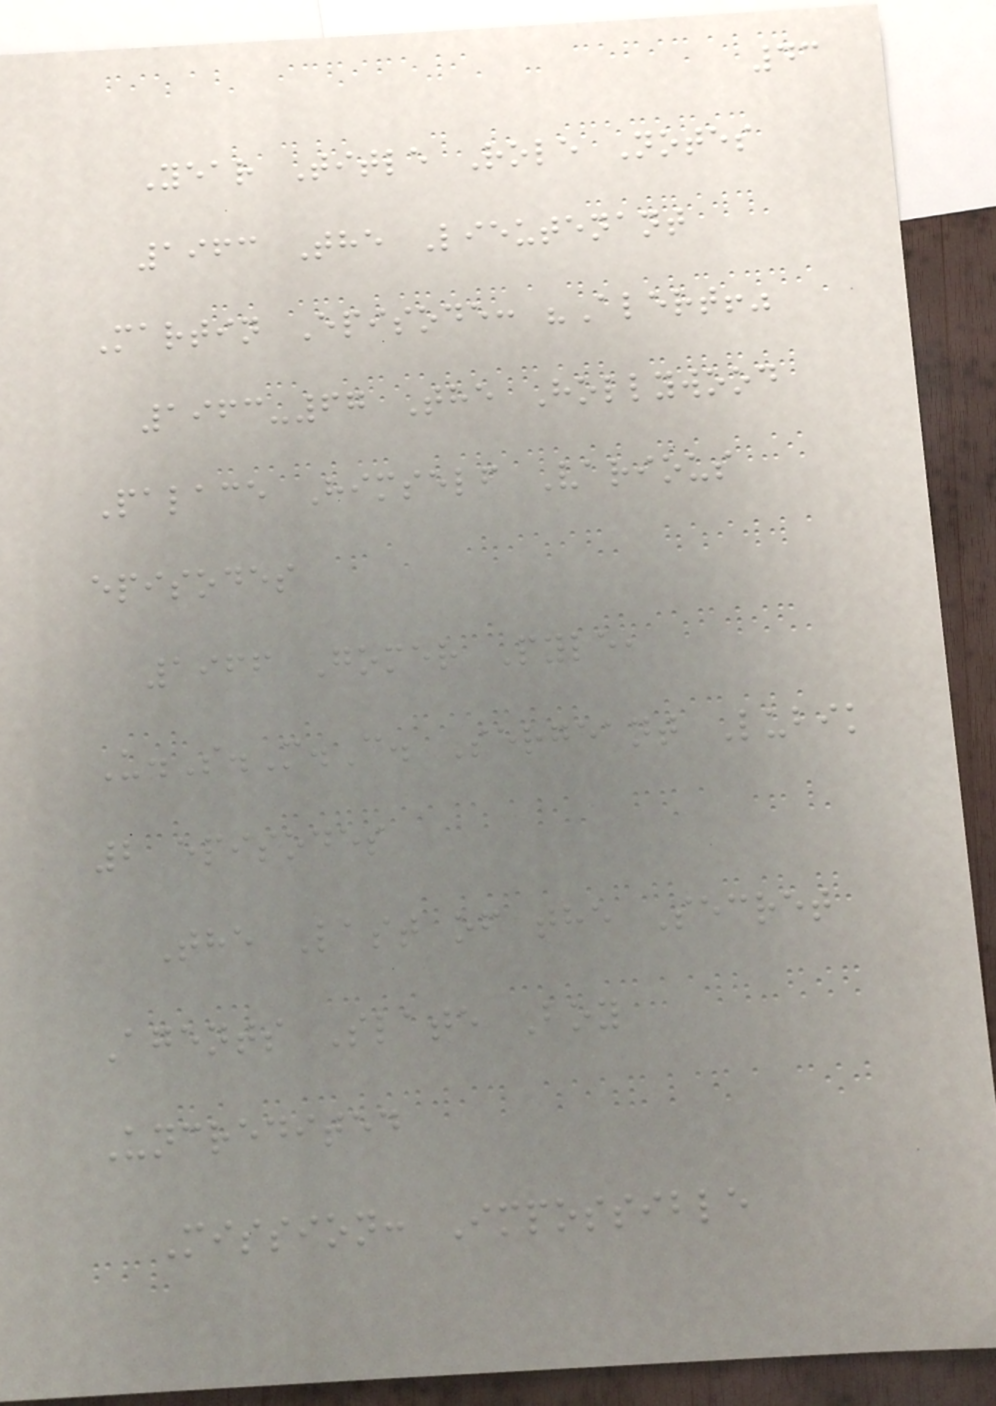43
Year Title Role Notes
1963 The Lieutenant
Martin Episode: "Alert!"
1963-67 The Hollywood
Palace Himself Various
episodes
1966 Gomer Pyle,
U.S.M.C. Sergeant Lubik
2 episodes
The Last of the Secret
Agents Slate Boy
Uncredited
Mission: Impossible
